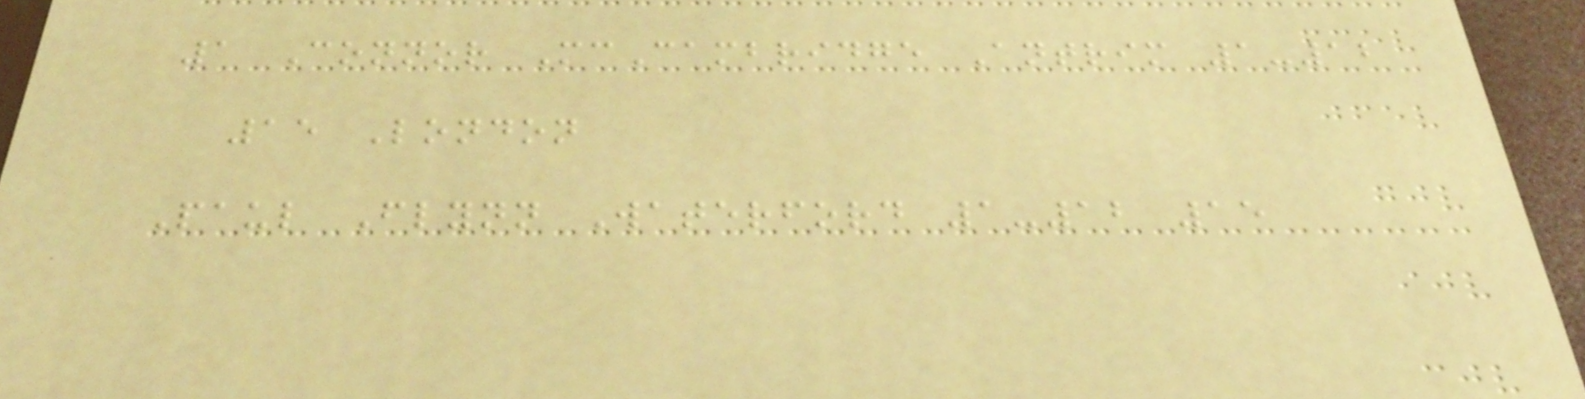1 Connor McCambridge Antrim 1-12
15 London
Paul Flynn Waterford 1-12 15
